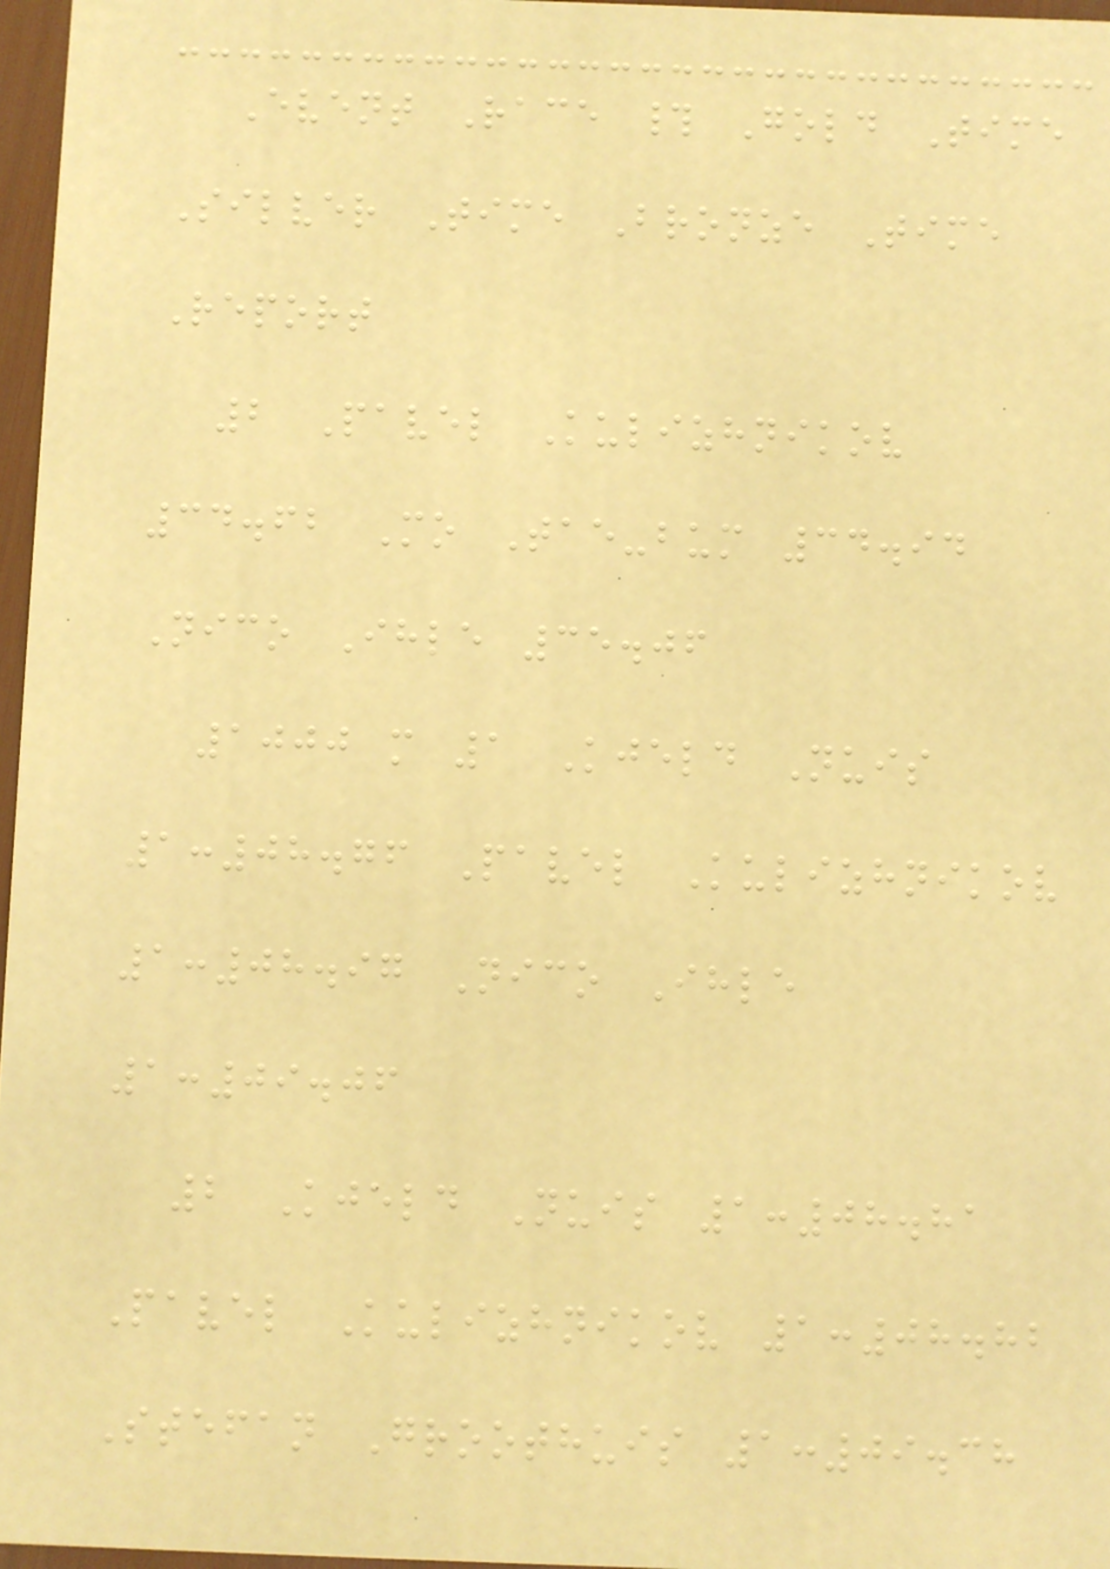Event Race # Gold Time
Silver Time Bronze Time
Report
2 Pavel Kulizhnikov
34.62 Mo Tae-bum 34.94
Nico Ihle 35.06
1000 m 1 Kjeld Nuis
1:08.76 Pavel Kulizhnikov
1:08.97 Nico Ihle
1:09.06
2 Kjeld Nuis 1:08.81
Pavel Kulizhnikov 1:08.82
Stefan Groothuis 1:09.38
